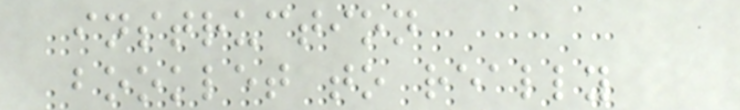instruction
booklet to really
